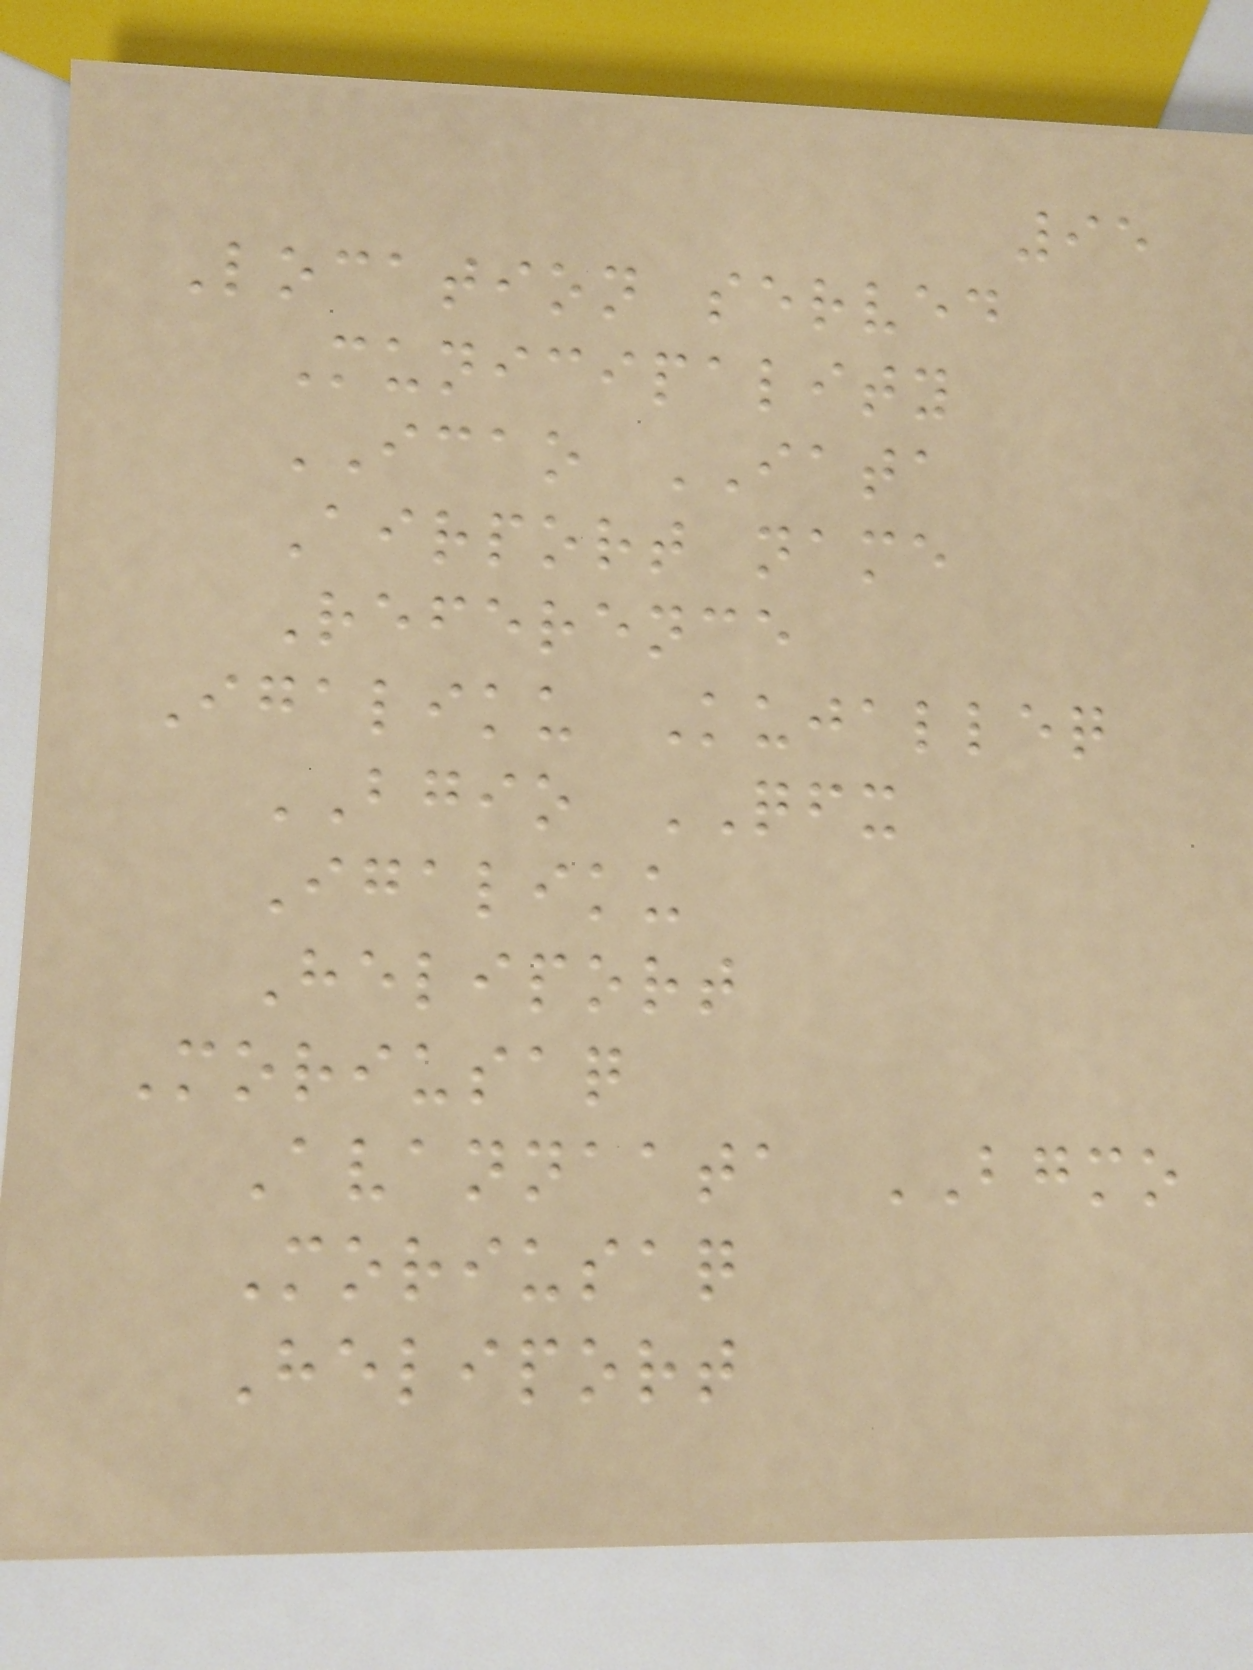95
Location served
Municipality
ICAO IATA
Airport name
Reference
Igaliku Kujalleq
BGIO QFX
Igaliku
Heliport
Moriusaq
Avannaata BGMO
Moriusaq
Heliport
